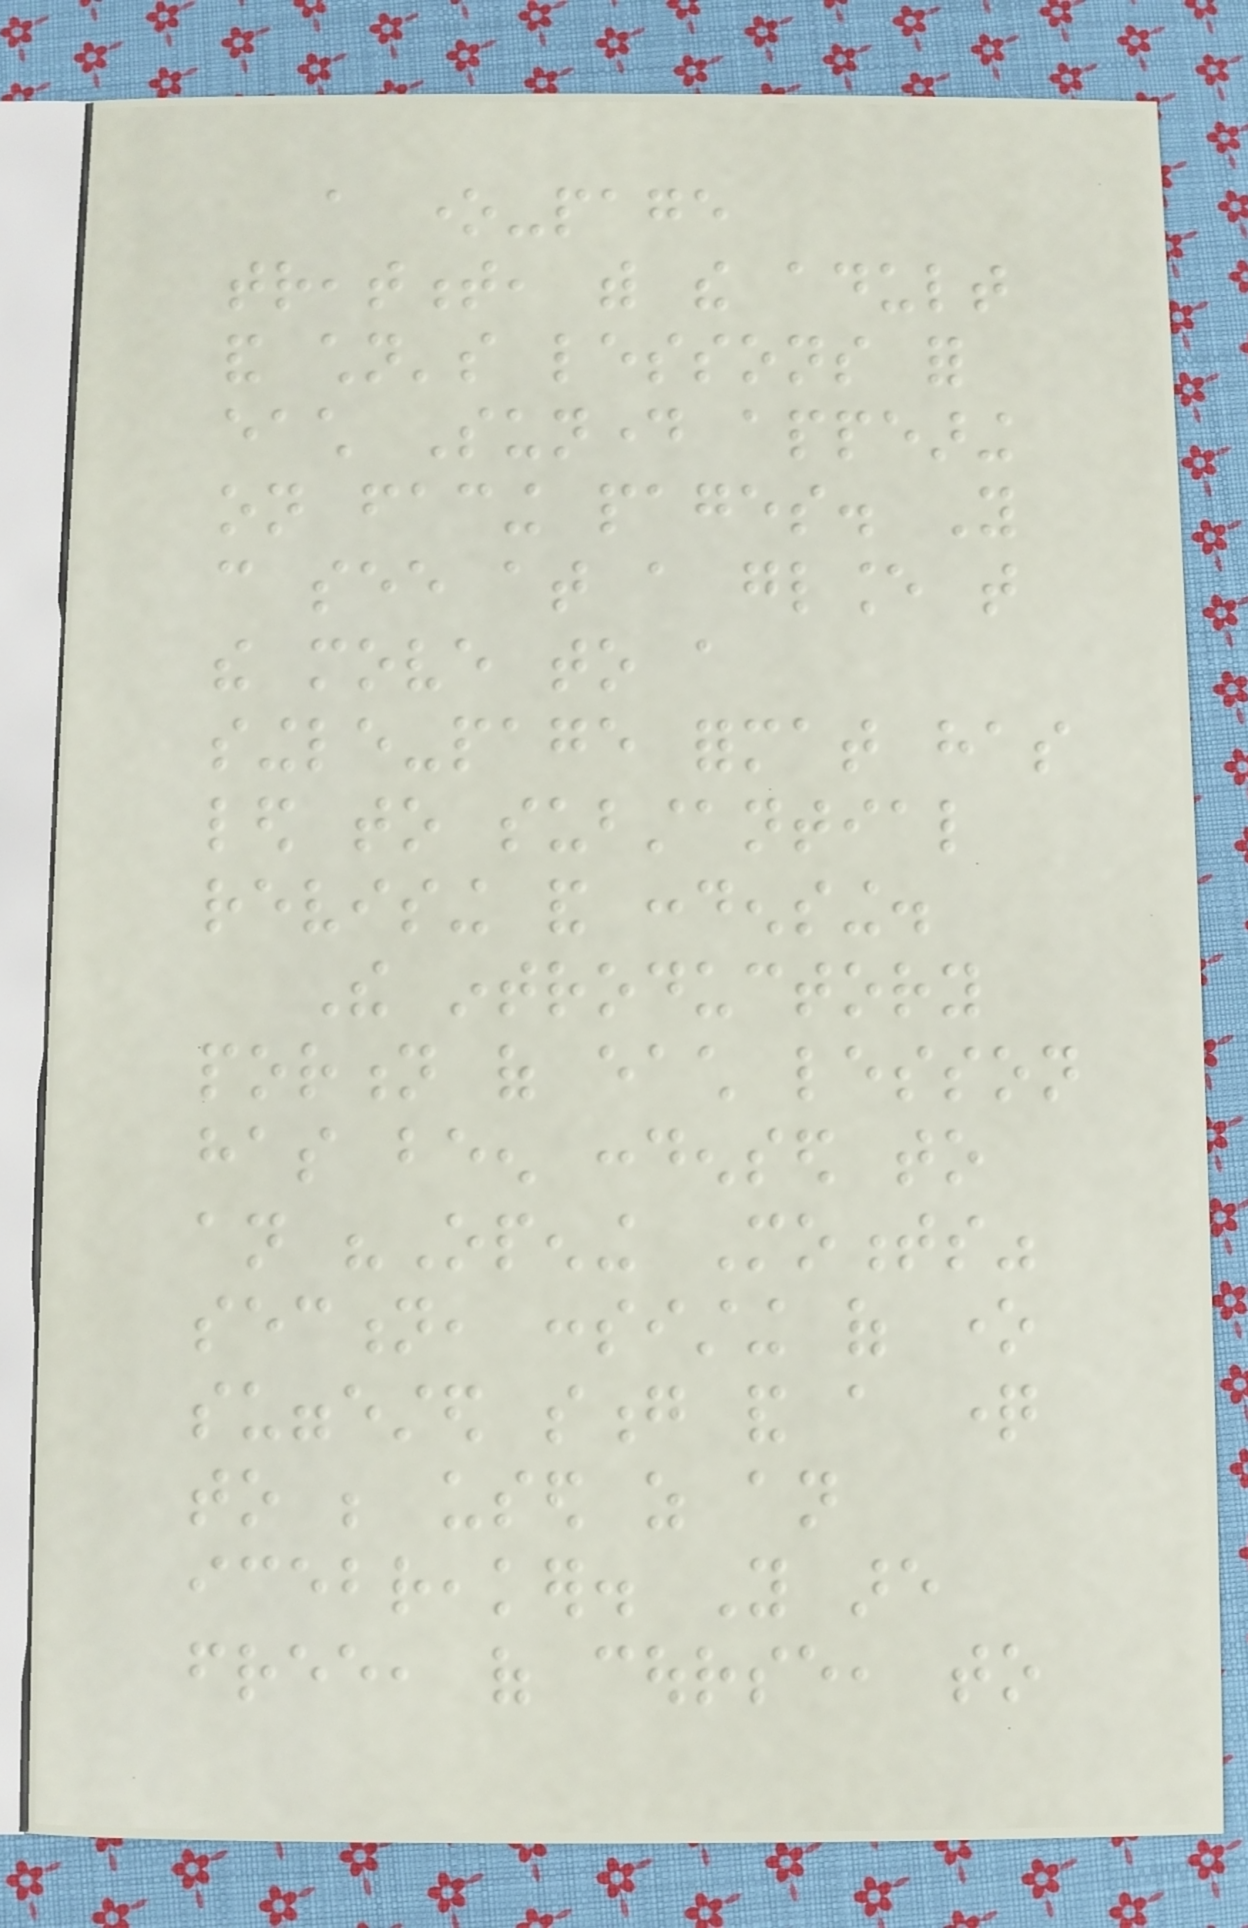a one-page
treatment, with the adult
and children's lessons for
each Sunday appearing
on facing pages. You
can see at a glance that
the move to a
single-page format has
led to substantial
revising and condensing.
The introductory
portion of each lesson
has been condensed to
an "Opening Moments"
section, consisting of one
suggested song and a question
to be used as an
icebreaker. You are
free, of course, to
